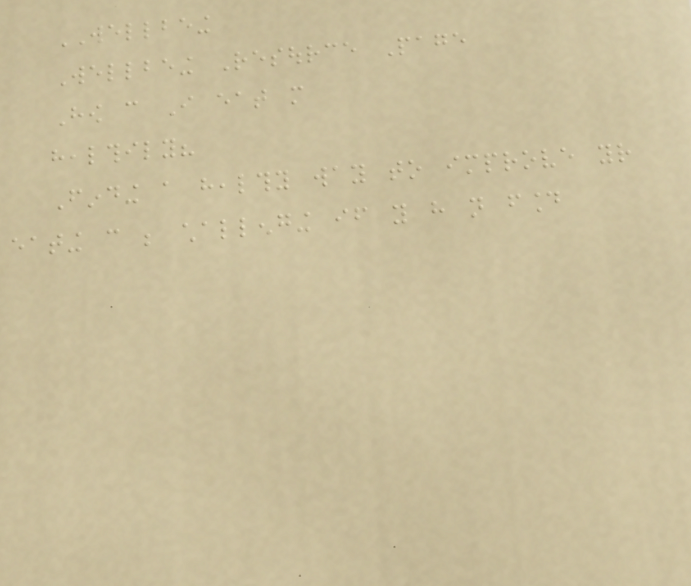WELLBEING
Wellbeing Resource Page
How can I eat more
healthily?
Finding a healthy way to improve your
eating can be challenging if you have not found
